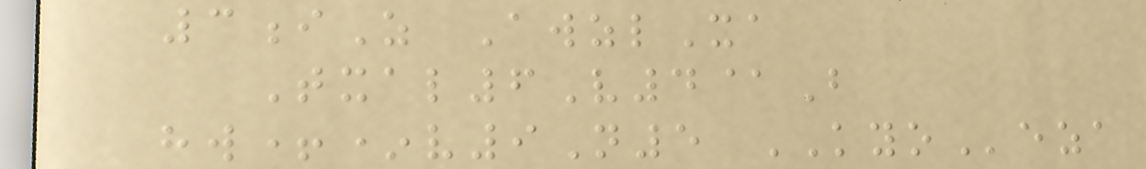3iZ AwzlXa
Txal6V4@B
hw+*v9N5 KYOeza
